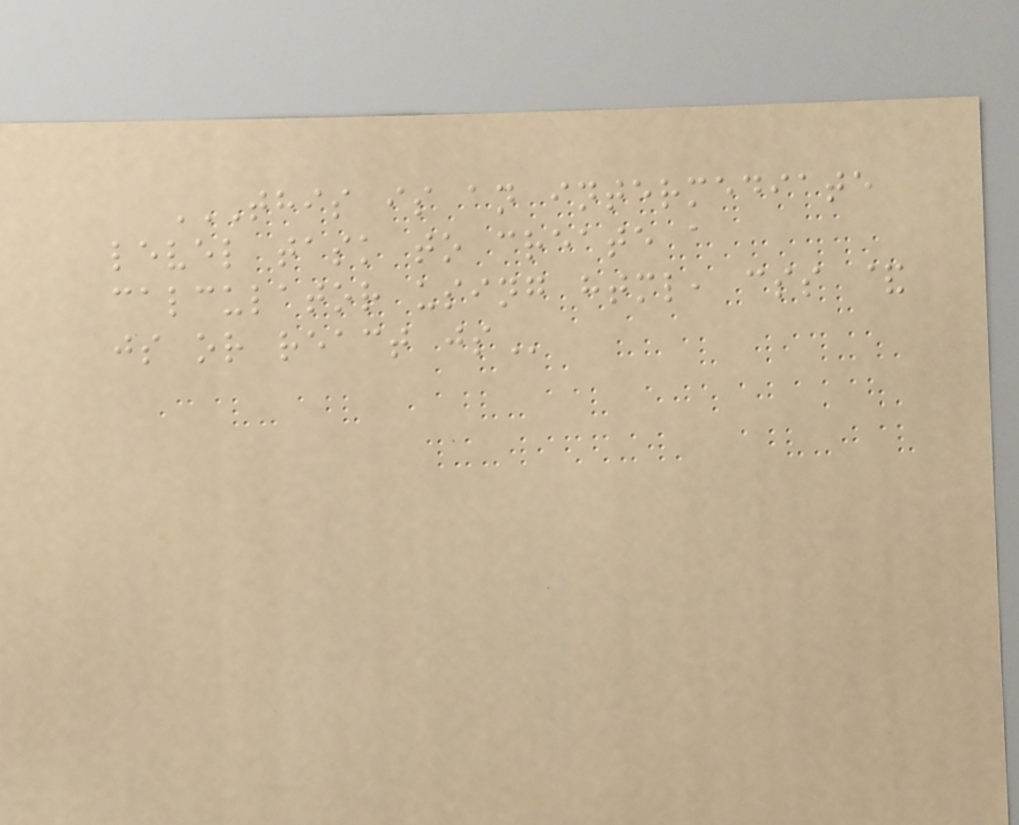THIS IS AN INTERMEDIATE
LEVEL TASK TO CREATE A
CALCULATOR USING HTML, CSS &
JS OR REACT JS
